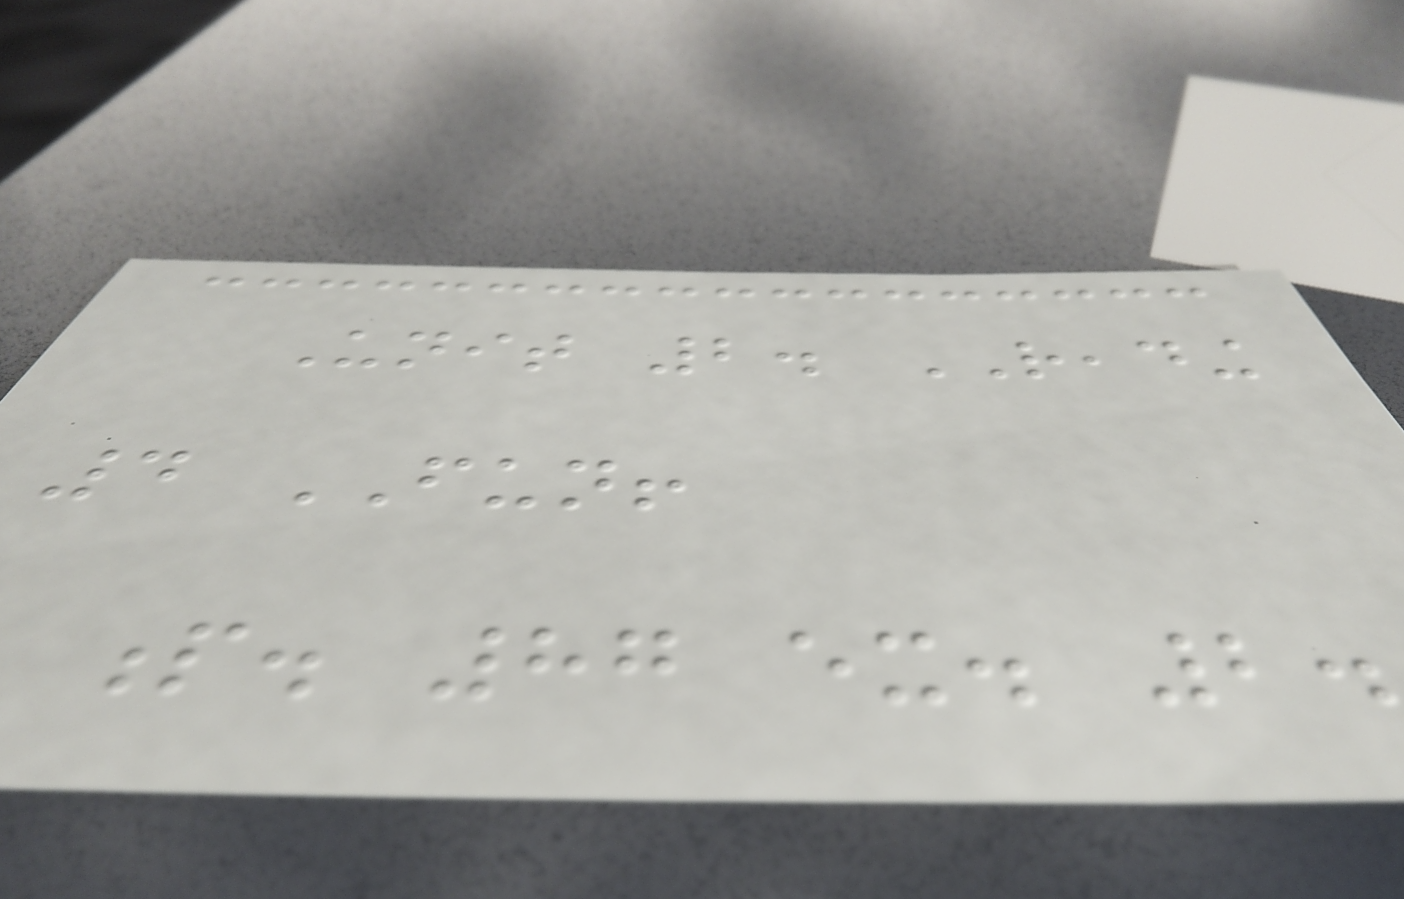Unit 2. READING
4 FUN!
p. 87 ex. 2.
